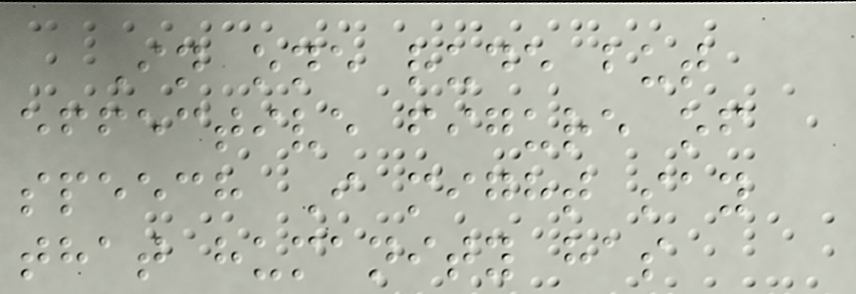In one rude but
effective figure of
speech I might say
that humanity has
